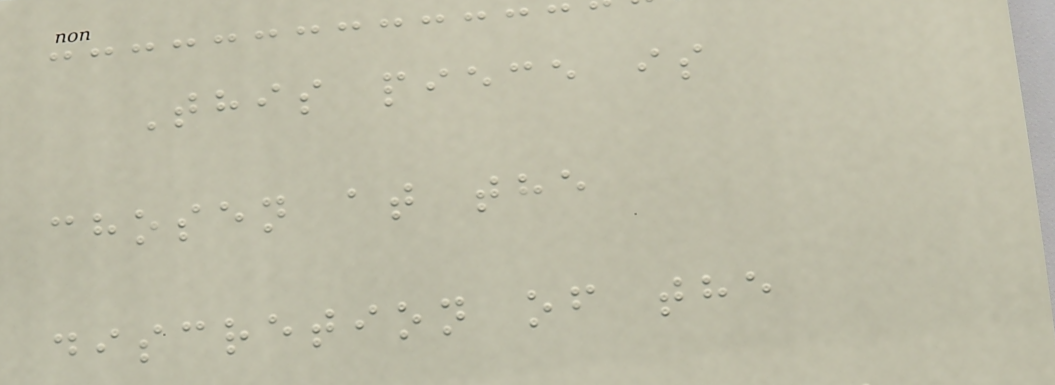This piece is
chosen at the
discretion of the
